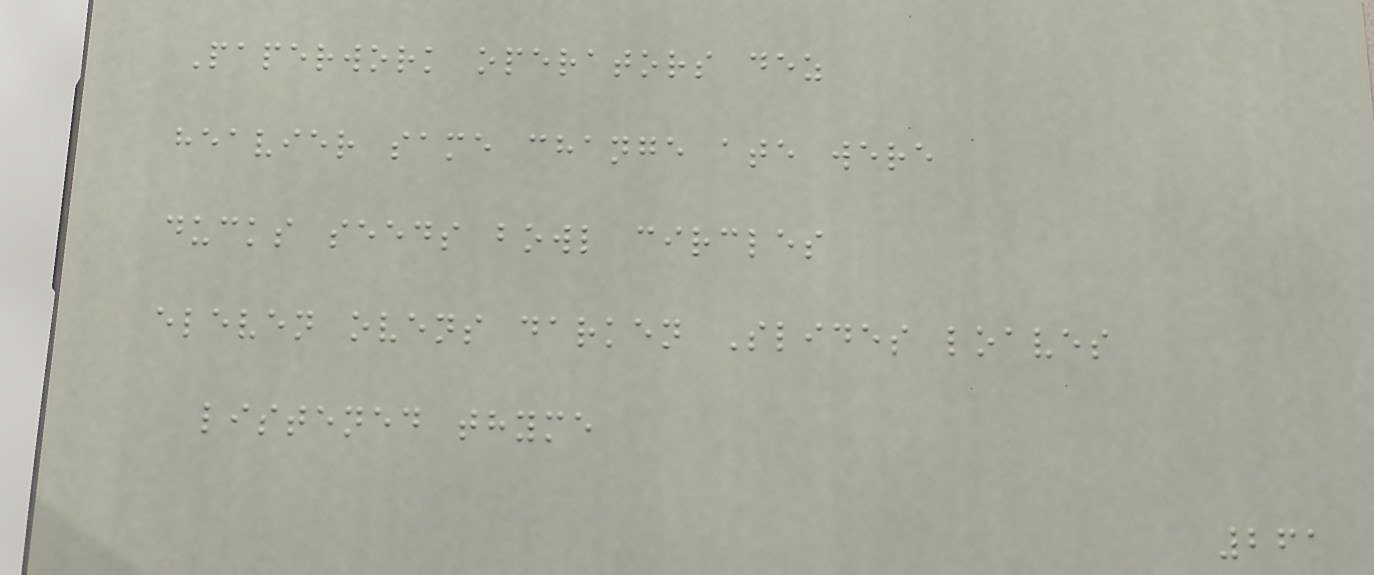Paperwork operators dez
heavier same change ate were
ducks seeds bowl circles
eleven ovens darken Slides loaves
listened thyme
261
